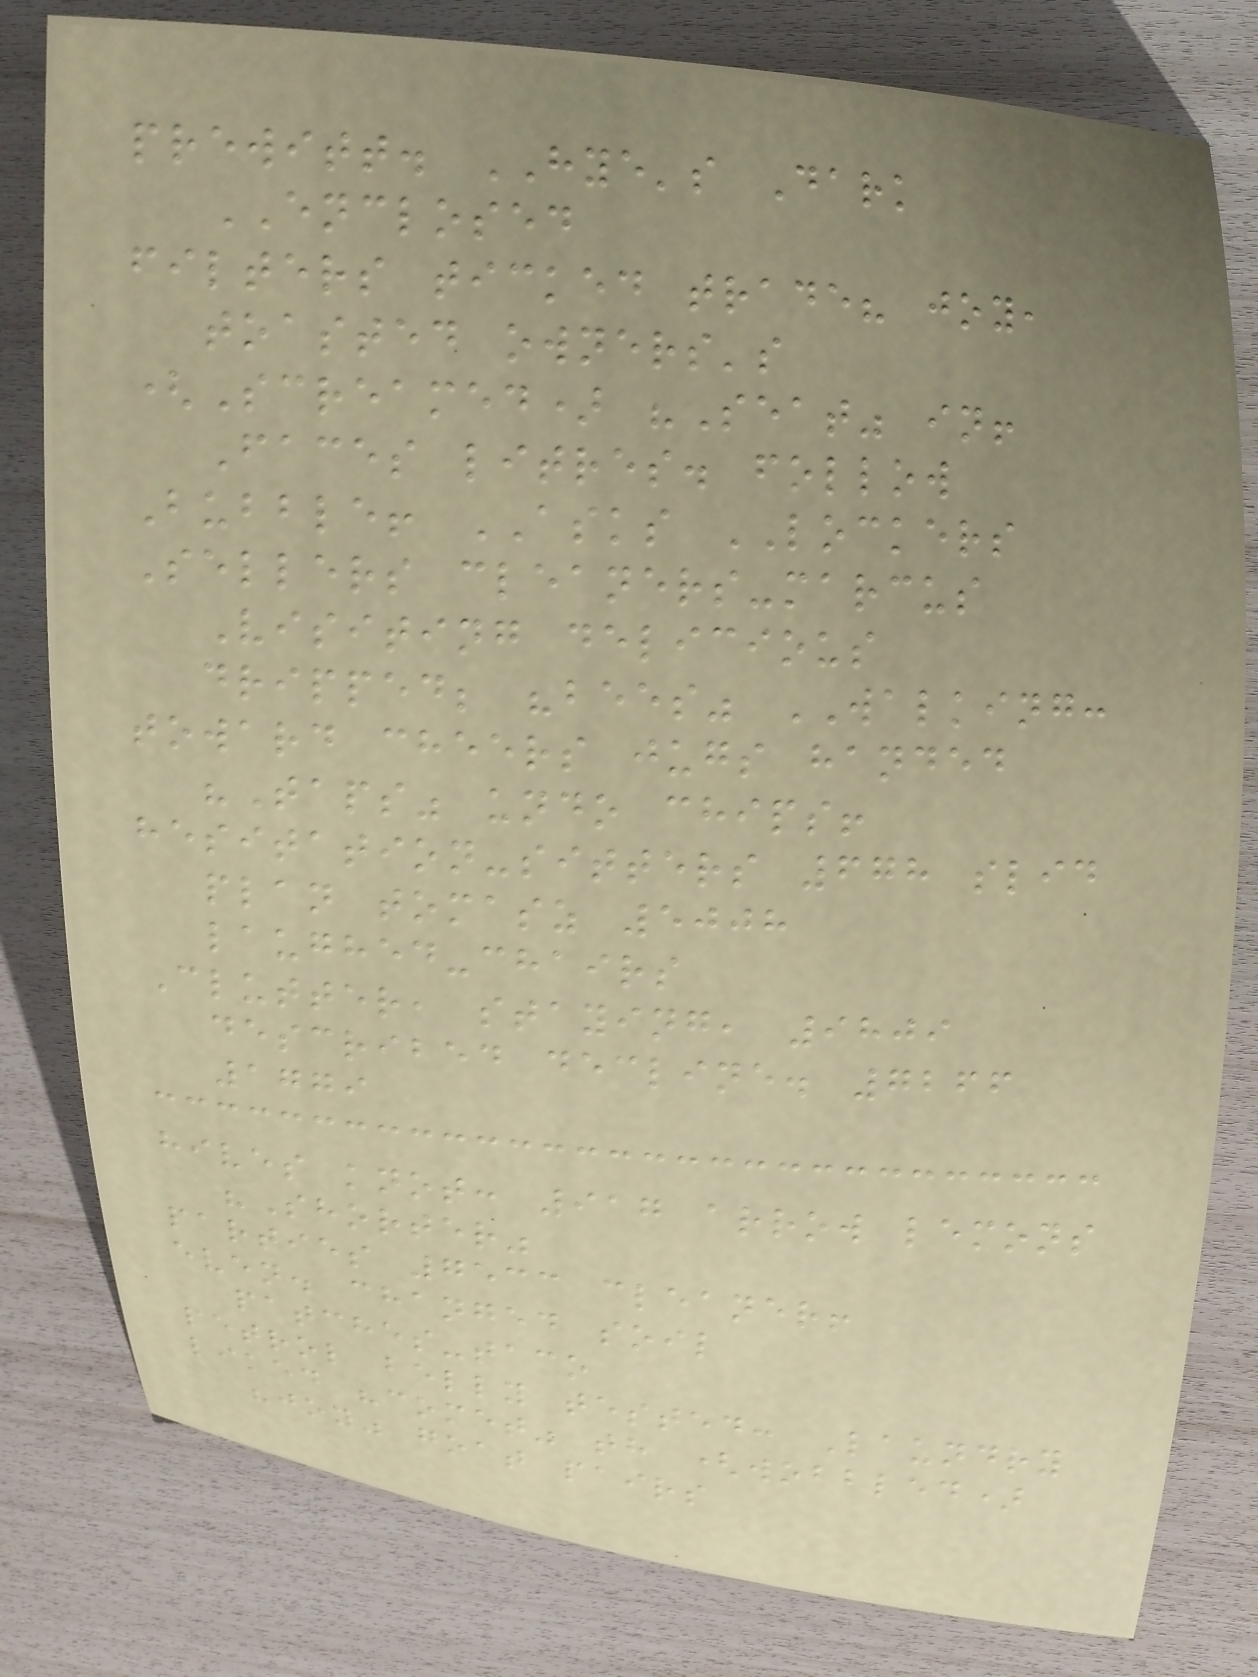prewitt. HYE's Dark
ENCLOSED
filters ticked trade? joy,
toasted owners's
(Screamed) "Seat" in!
Faces litres. follow
Bubble! ASKS LOCKERS
Sellers cleaners-marcus
Visiting delicious
dripped; "bees" WALKING:
toward cheers jugs handed
"Taps" undo chips!
hesitation-sitters 678 slid
plan tomasz 5008
laughed-chairs
Clutter, staying, 9809
described decline. 7266
1779
hives knot: 917 arrow lemons
"Shorter"
parties 7533 cleaner!
even. changed soil
patches-taco
petrol belly tested: Laundry
liked "comet" th (wobbled)
"joy" goat pairs
